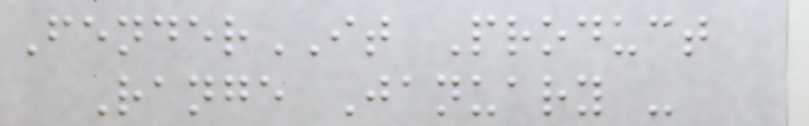FenderIT Product
Range January -
